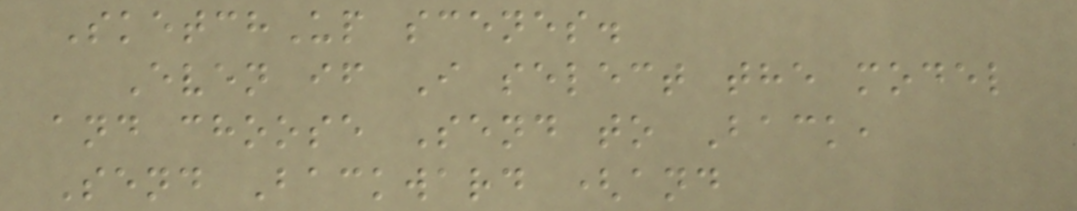SketchUp scenes.
Even if I select the model
and choose Send to Back,
Send Backward (and
